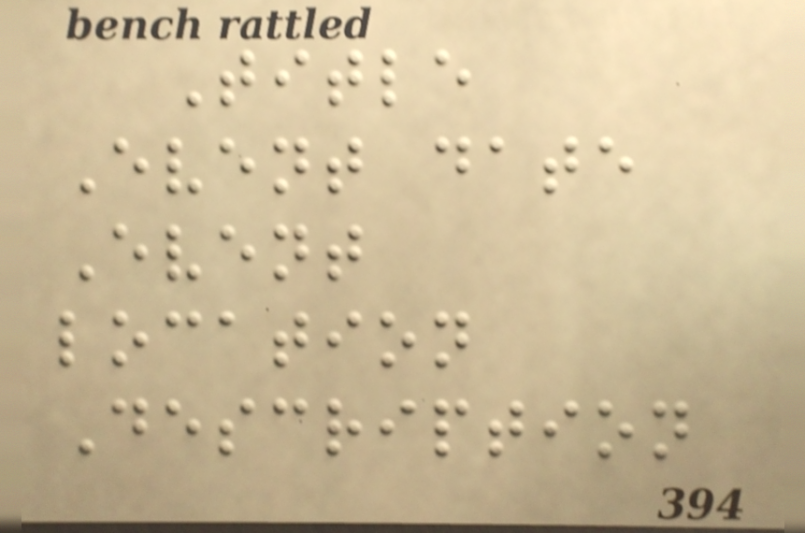Title
Event date
Event
location
Description
